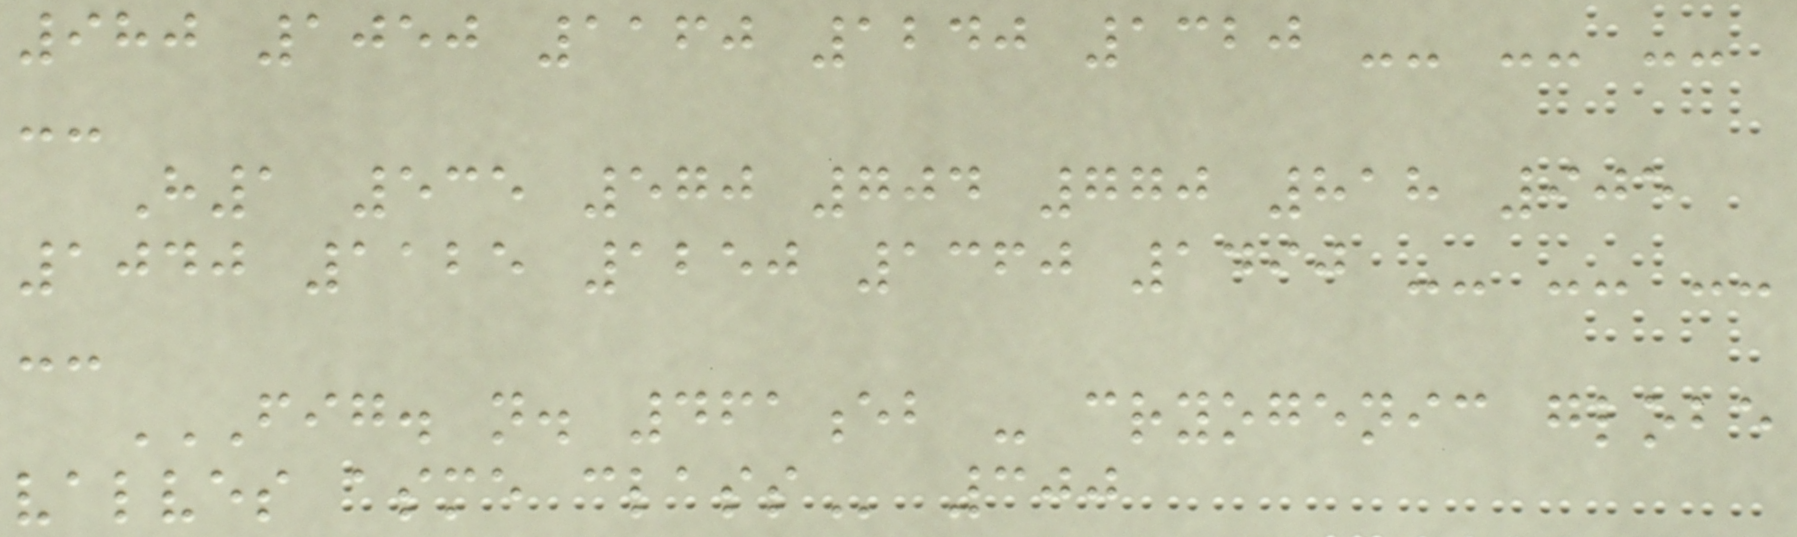980 1050 1160 1240 1320 -- -- --
--
H1 535 570 704 770 818 905
1040 1125 1250 1360 1490 -- -- --
--
FIG. N. 461EB - CRYOGENIC GLOBE
VALVES ASME CLASS 300
